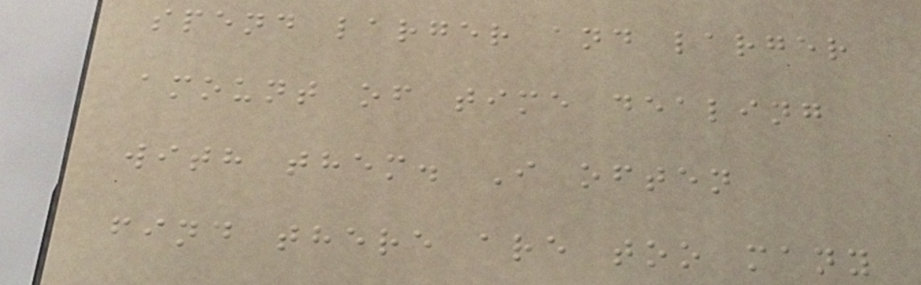spend larger and larger
amount of time dealing
with them. I often
find there are too many
